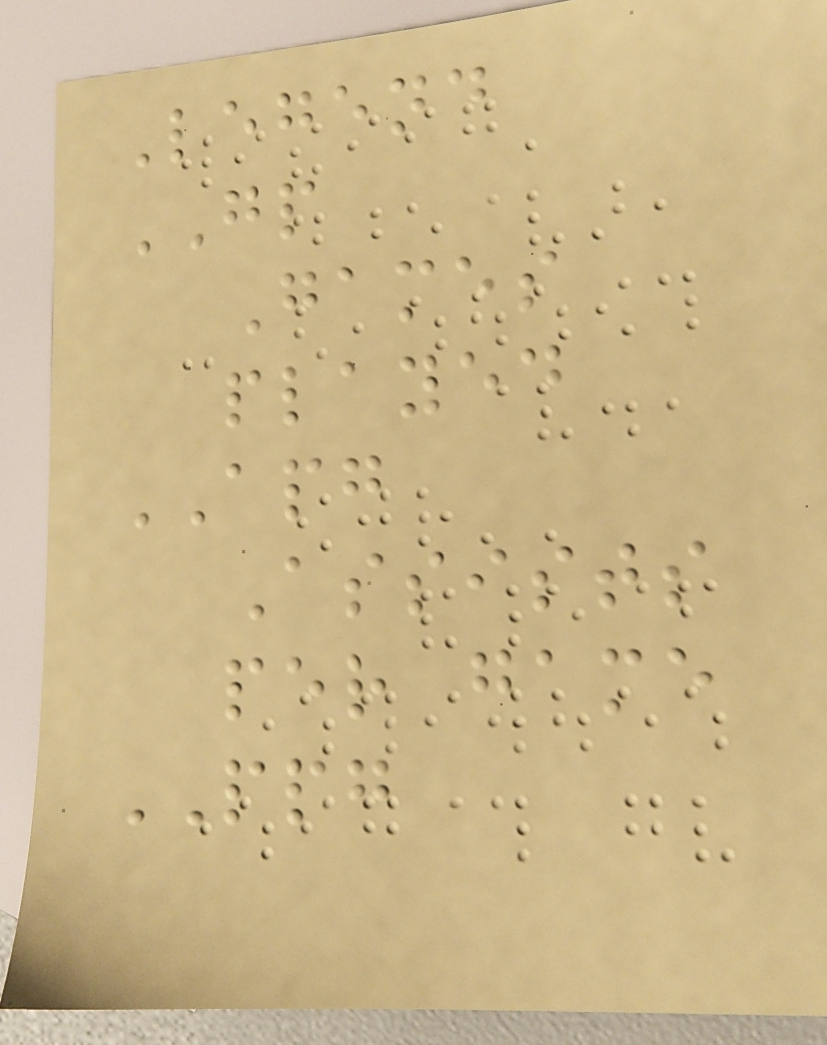Legend
GP
Games
played
APG
Assists
per game
PPG
